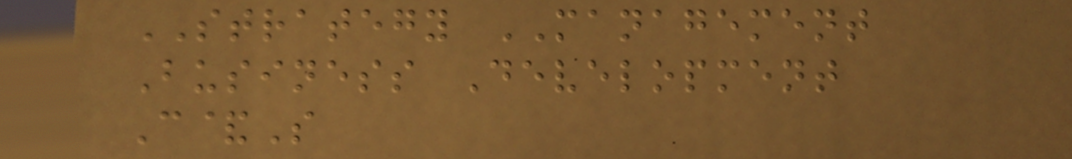STRATEGY MANAGEMENT
Business Development
C&S
